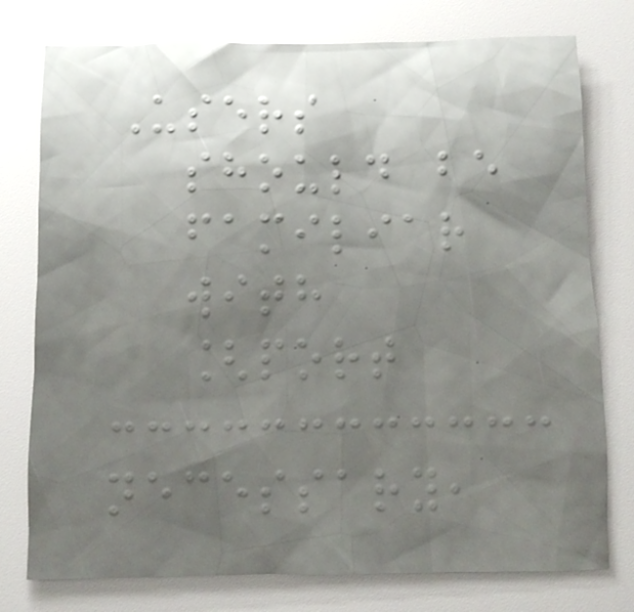Users
should be
familiar
with
[port
necessary,
